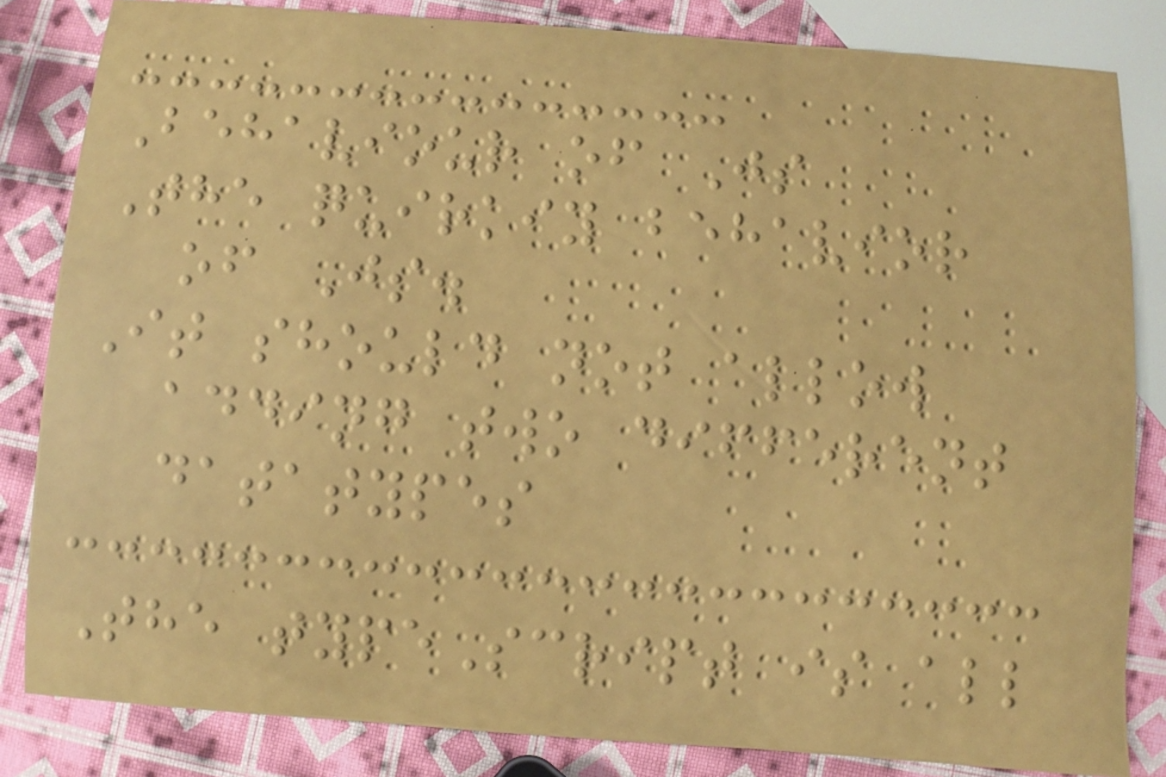Behaviour of Js
The quirkiy behavior
of Js.
It should not allow
adding two different
datatypes
The typeScript is all
